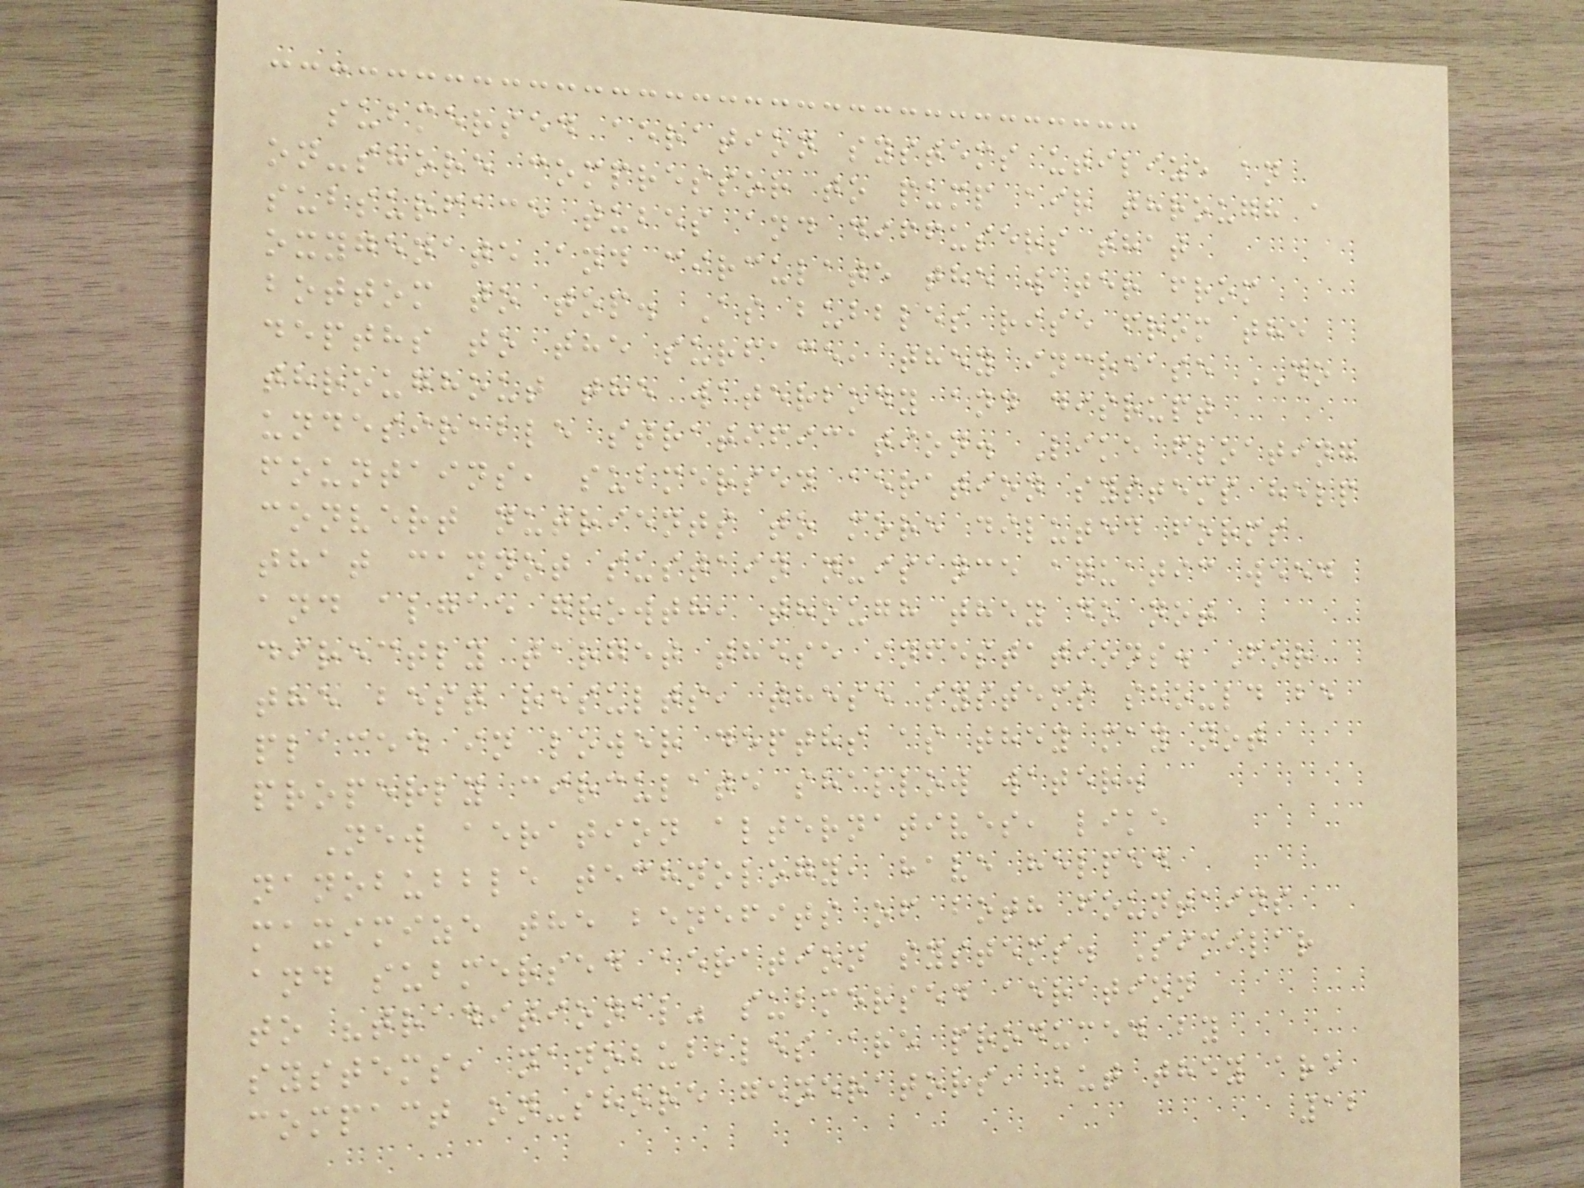submersed aeration systems utilize an
on-shore compressor to pump air through a
subsurface tubes and diffusers that
oxygenate and circulate the water from
bottom to top. As bubbles rise from the
depths to the surface, they increase DO
throughout the waterbody and disrupt
undesirable stratification. Like floating
fountains, submersed aeration systems help
convert nutrients to more diluted forms
that cannot sustain nuisance aquatic weed
and algae growth, though they do not
directly target these infestations. For
the best results, these systems should be
placed in lower depths as they may not
properly circulate shallow water.
New aeration alternatives, like
nanobubble technology, have helped
maximize the benefits of both fountains
and submersed aeration systems. Similar
to "traditional" submersed aeration
systems, nanobubbles are produced by
compact on-shore generators, but they are
12
